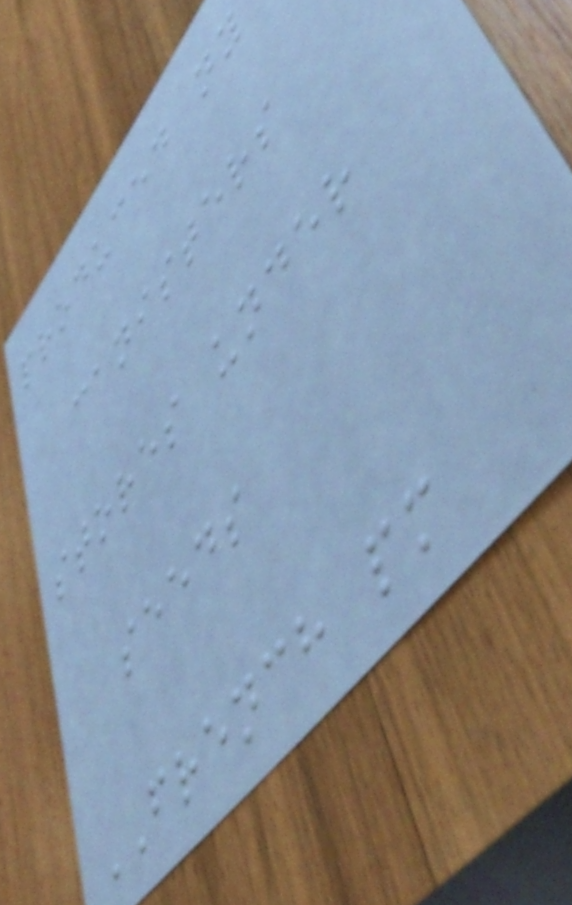produced ny
canisters
stores under
seeds
FRENCH pm
